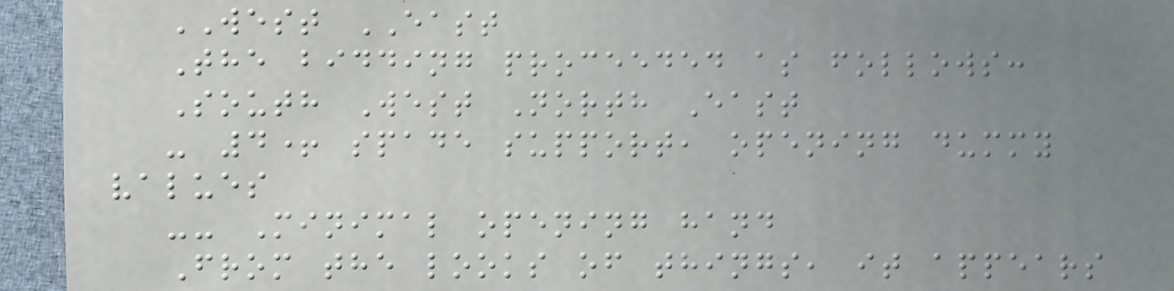WEST EAST
The bidding proceeded as follows:
South West North East
- 4+ spade support, opening dummy
values
-- Minimal opening hand
From the looks of things, it appears
